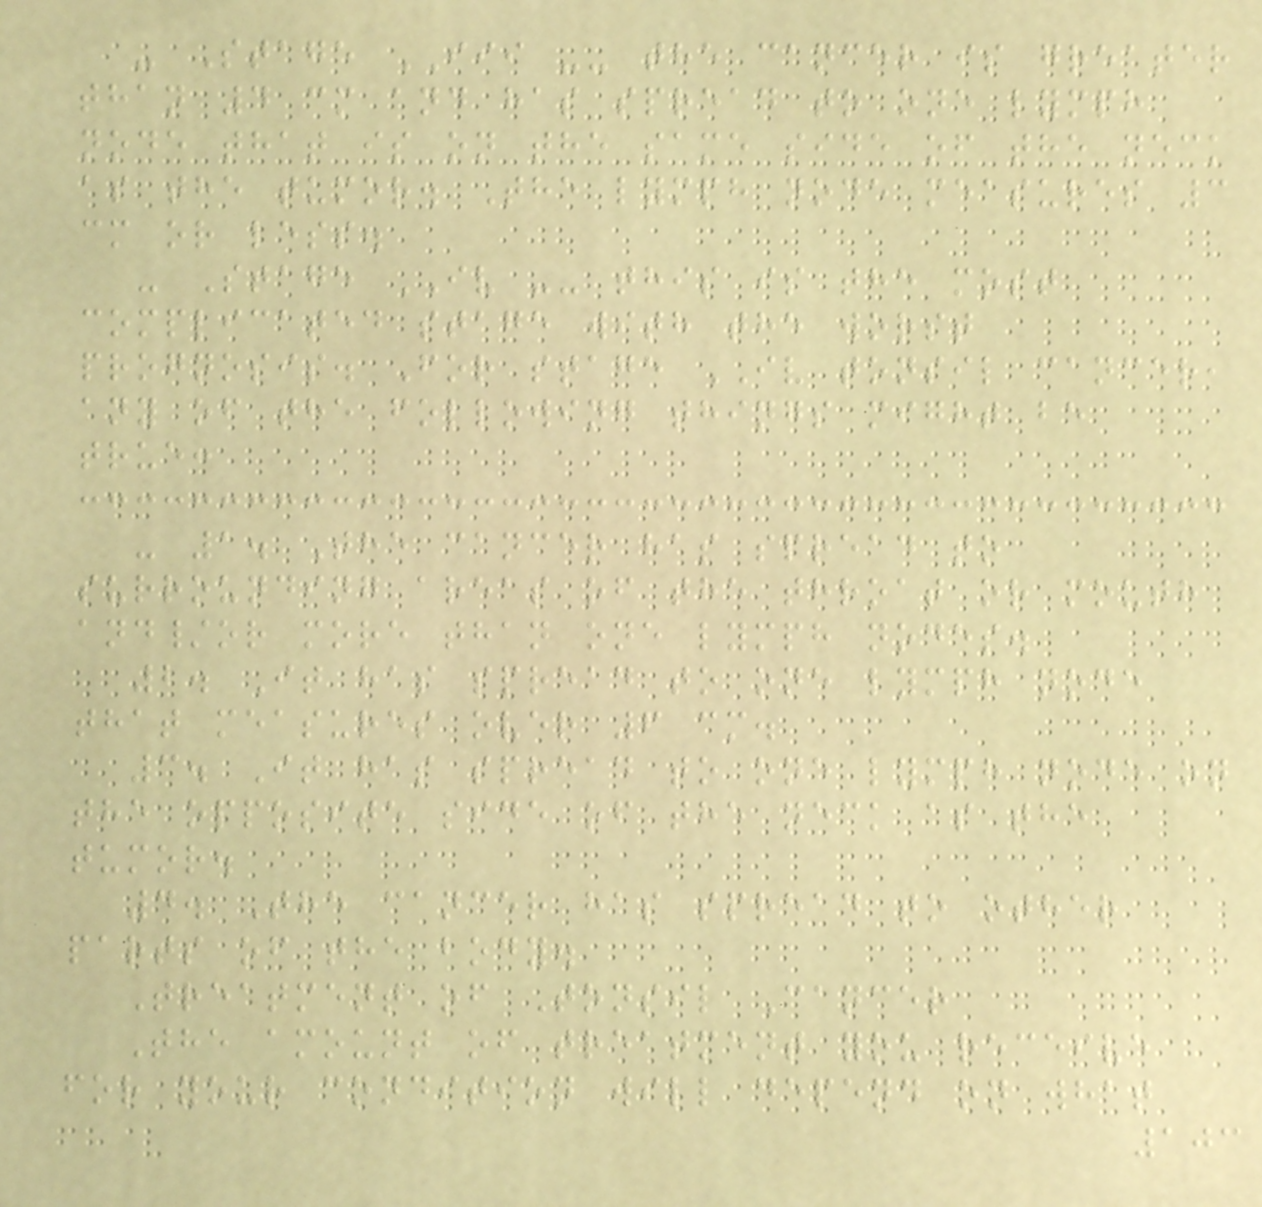- Stage III -- the cancer is greater
than 4 cm and has spread to one lymph
node that is on the same side of the neck
as the tumor. The lymph node measures 3
cm or less.
- Stage IV -- this is the most
complicated stage with the worst
prognosis. For stage IV tonsil cancer,
any of the following things might be
true:
- 1. The cancer has spread to
surrounding areas of the throat or mouth
and/or more than one lymph nodes.
2. It has spread to one lymph node
that measures over 6 cm.
3. It has spread to one lymph node on
the opposite side of the neck as the
tumor.
4. The cancer has spread to other
parts of the body.
Treatment of Tonsil Cancer
The amount of treatment you receive
for your condition will depend on what
103
